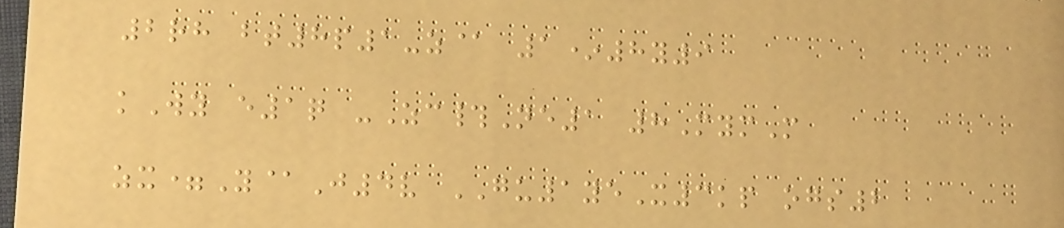2rh bt8p1-z@ 1*8y9
kWy e1q -Zc#Ne1 8MymM
zx=Y@J4v GU1yeX3kp ogs2
